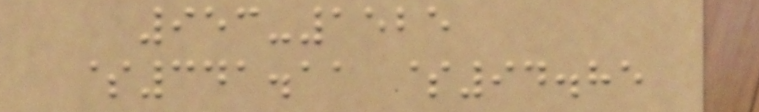953-1525
$341.11 $94.85
